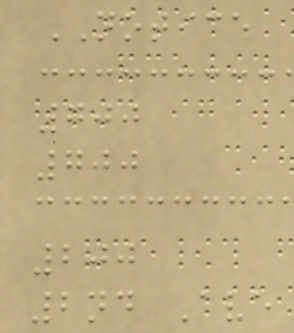NOTICE
700
700
200
2nd Ave
